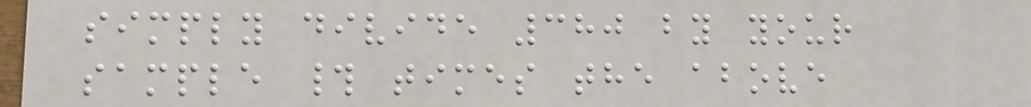simply divide 380 by your
sample # times the above
